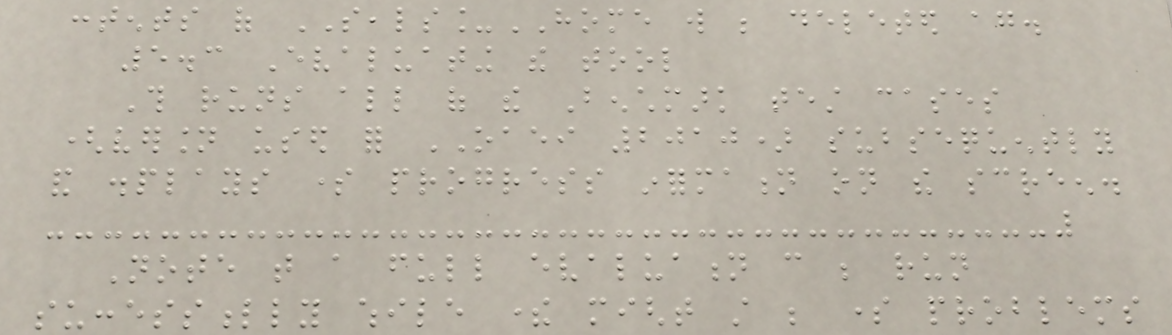contents of SEALS_HOME will be deleted again.
5.3 Evaluating the tool
This runs all of the Benchmark test cases
(version used for OAEI 2010) subsequently
and displays some progress information on the screen.
Note that a full evaluation can be run
successfully while there might still be some problems
